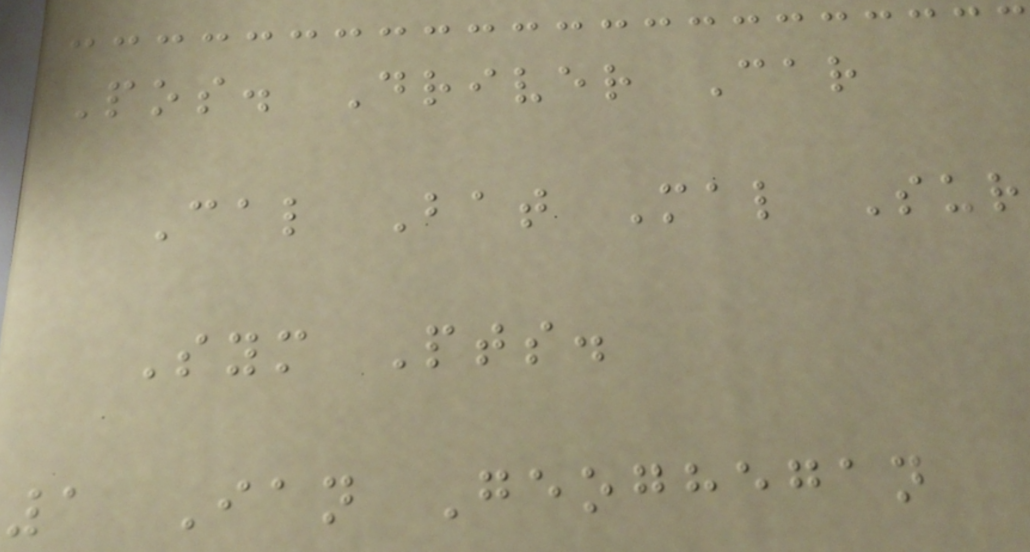Pos. Driver Car
Cal Bat Mal Sur
Sym Pts.
1 Ian Geoghegan
